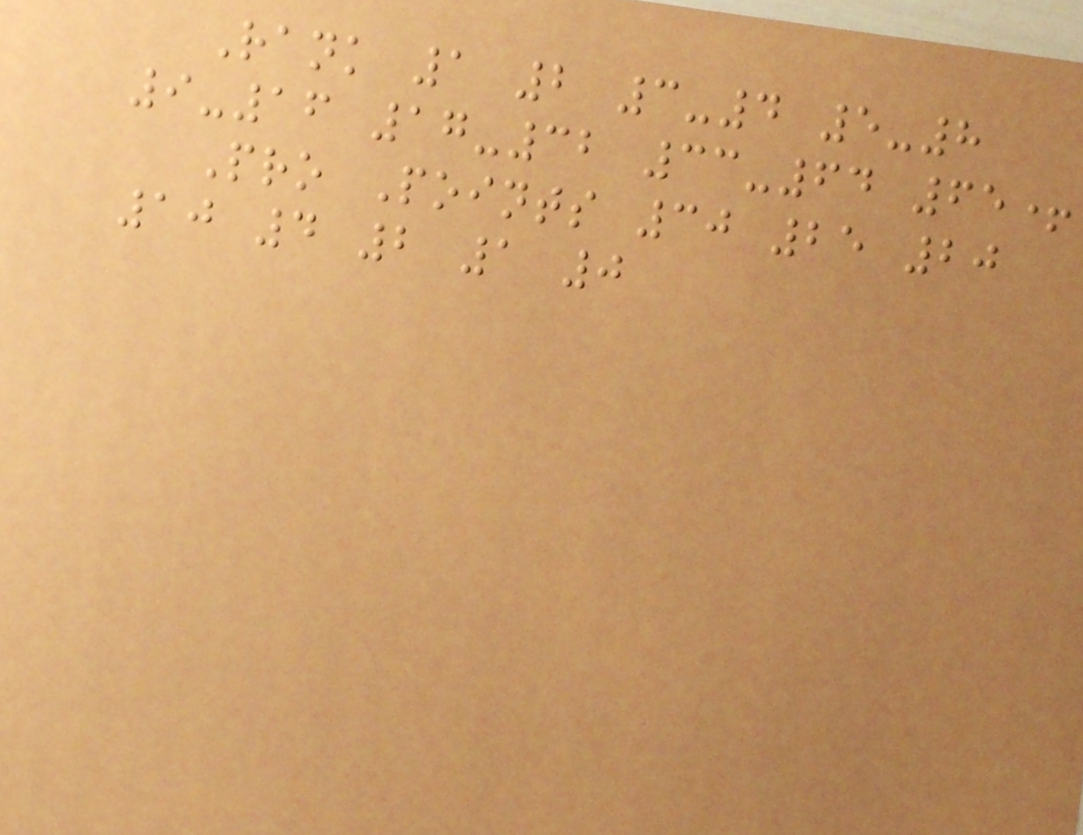Rank 1 2 3-4 5-8
9-16 17-32 33-64 65+
Pro Points 30 25 20
10 4 2 1 0
